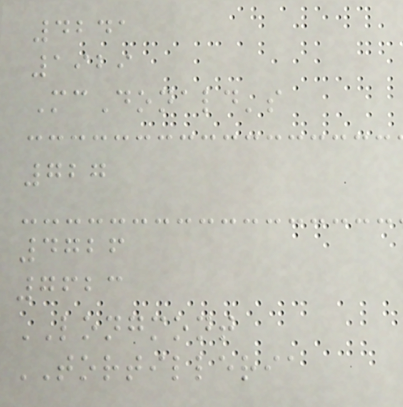4241
1929
McDonald's
727
4726
7623
LONGMONT
TORTILLERIA
